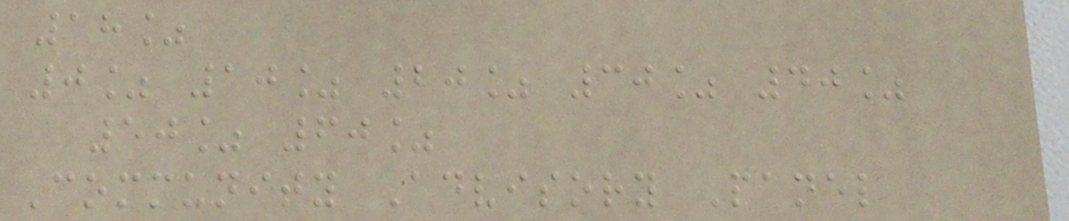18%
0% 10% 20% 30% 40%
50% 60%
Community Advisory Panel
